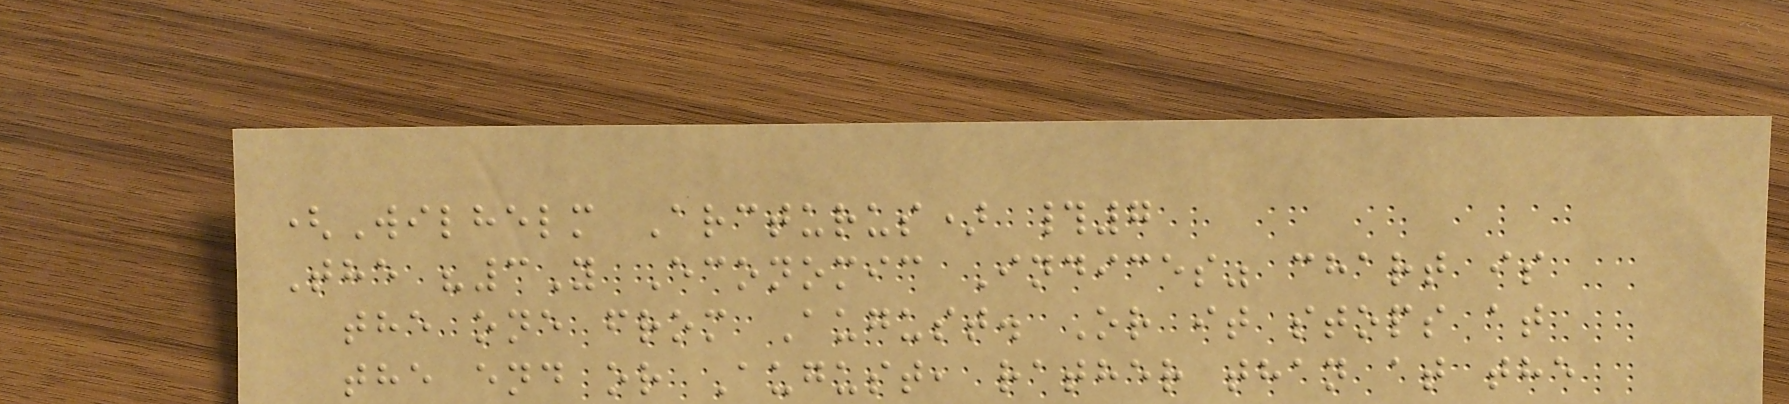(Wilhelm Arcturus) #7
The "3Y Economic Indices" chart is
the one from August. Or it stops at
the end or August, rather than at the
